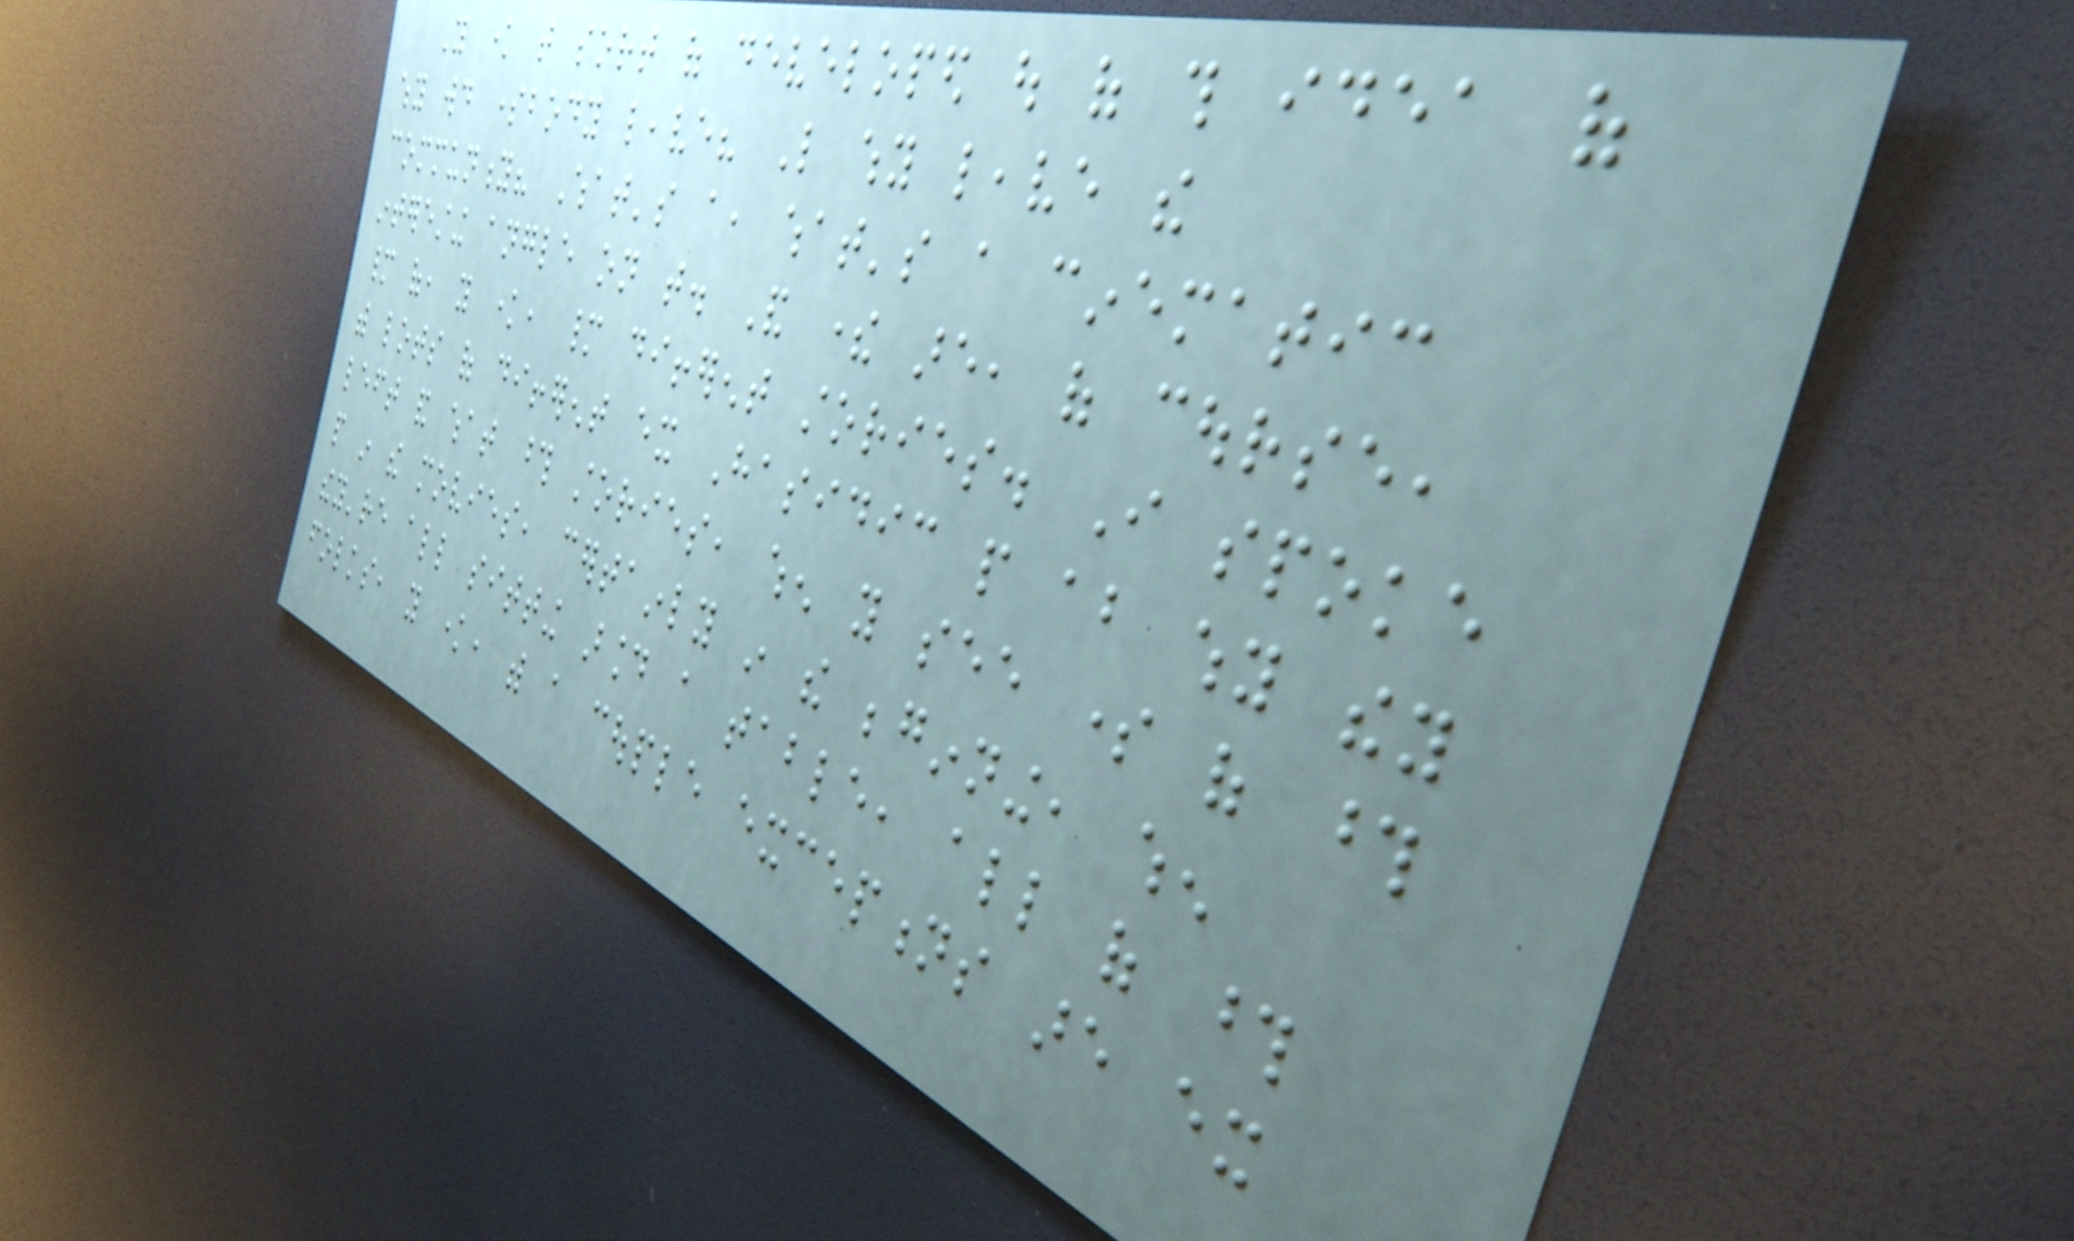You know that sort of developed out of this idea of
why would somebody leave? Like why leave the
community? What's a, what's a cinematic
interesting angle on that. And there are, of course,
many of, you know, many different stories. I spoke
with lots of different ex Hasidic people about why they
left and what those stories, when you see some of those
people in the movies, certainly in the beginning, when
they're all sitting around a table, all of those
folks, you know, with a couple exceptions are ex
